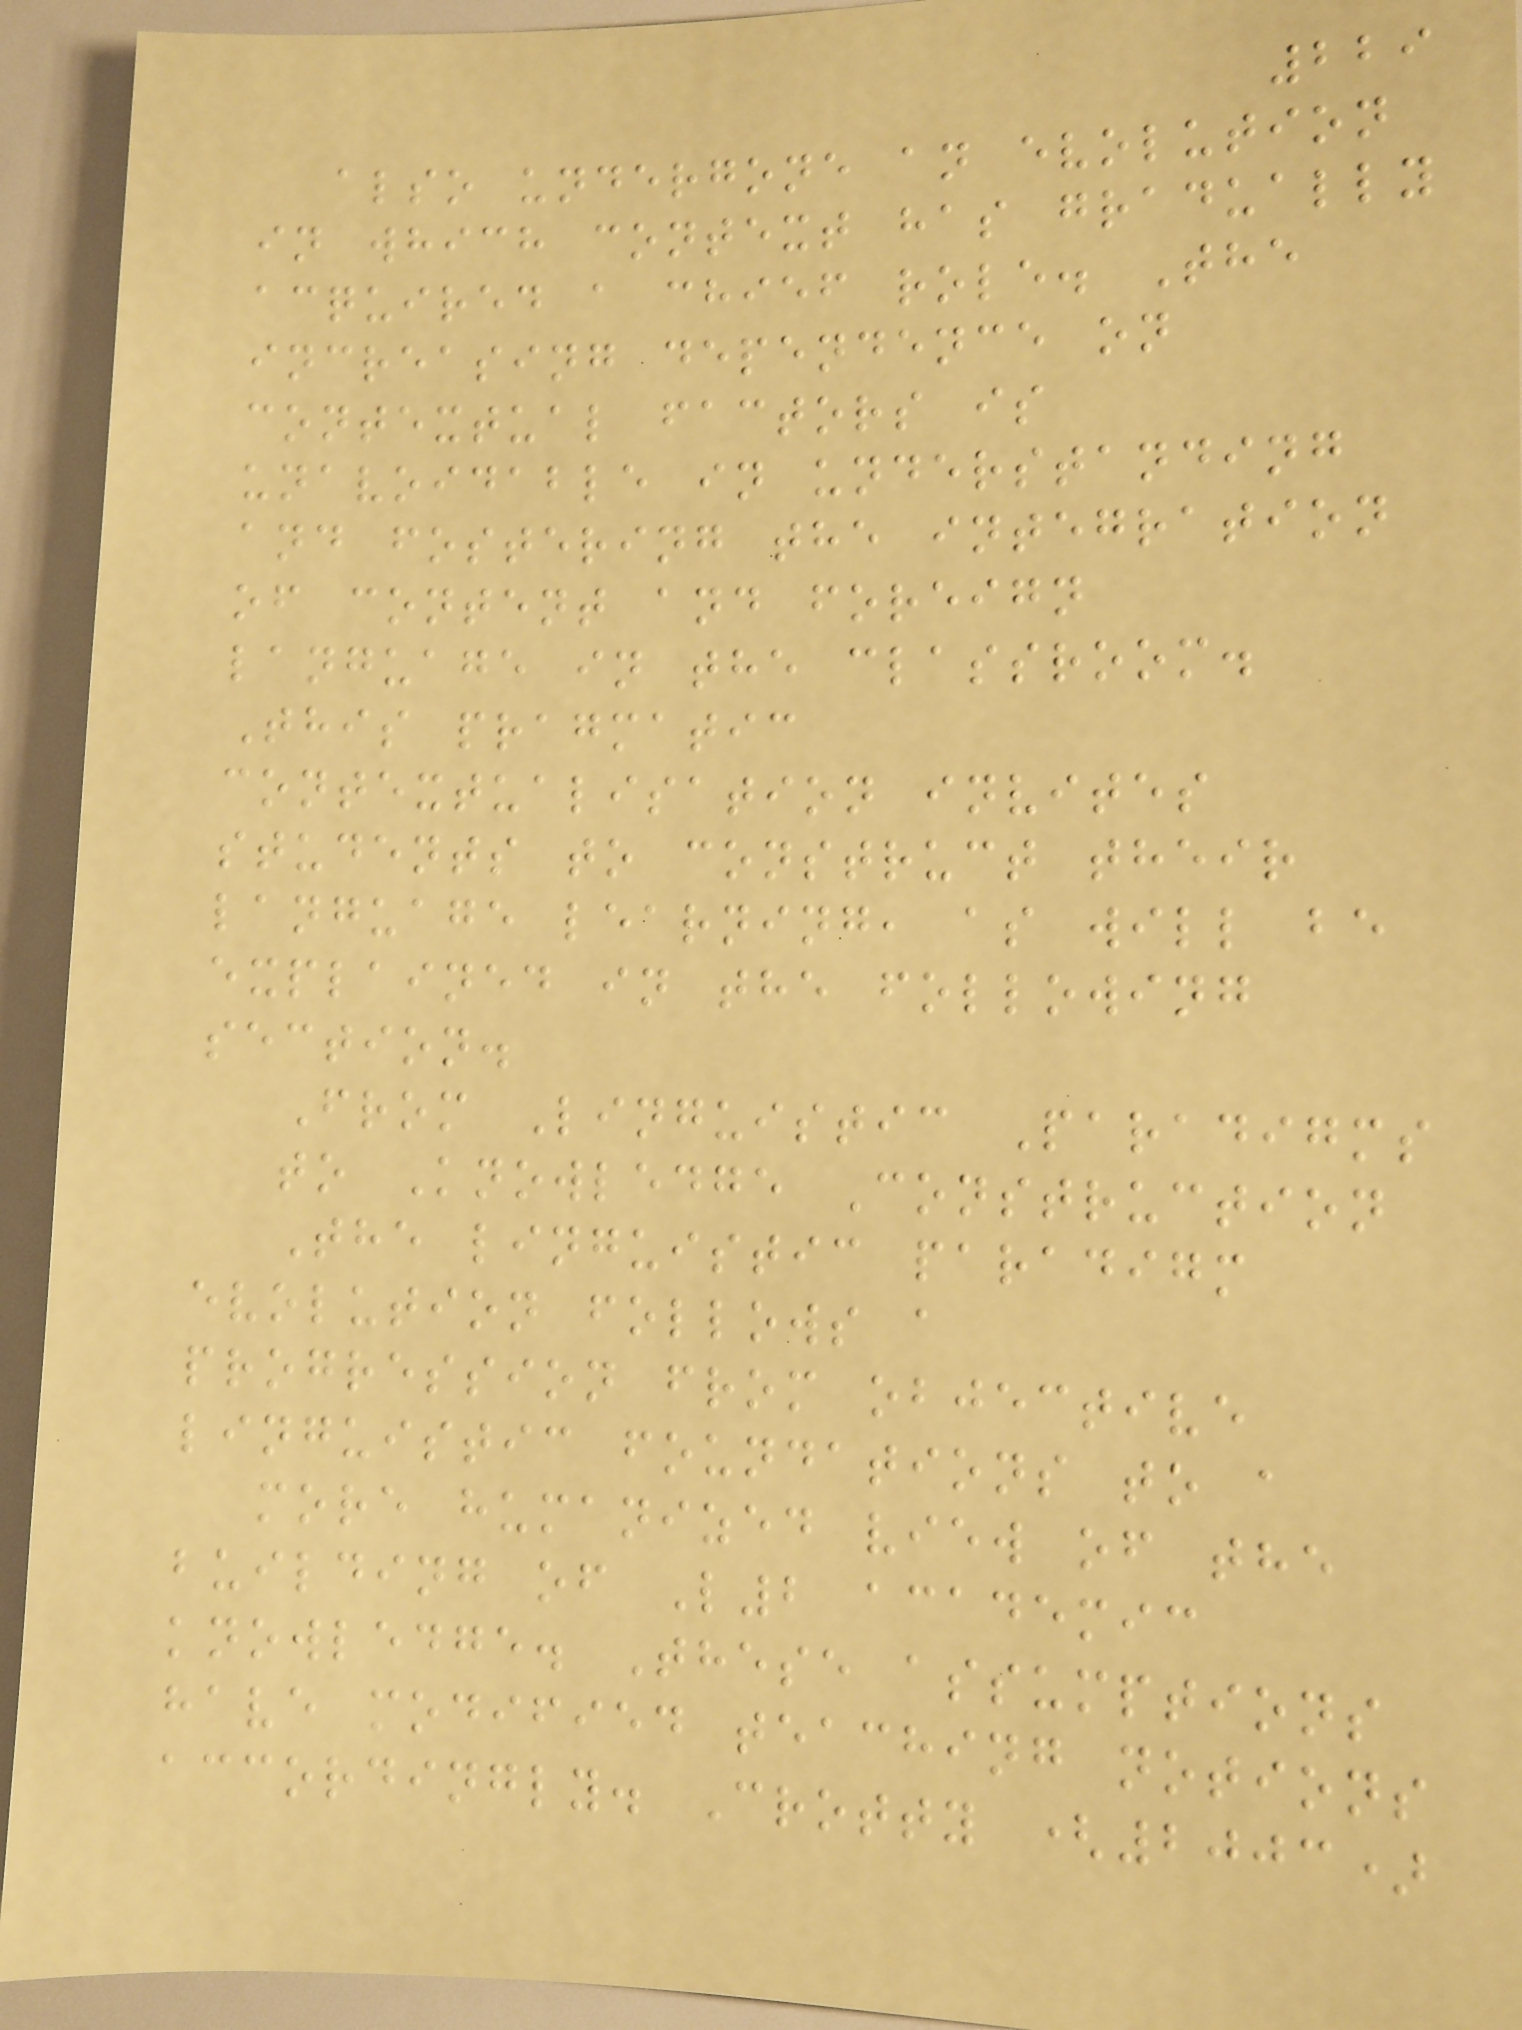229
also undergone an evolution
in which context has gradually
acquired a chief role. The
increasing dependence on
contextual factors is
unavoidable in understanding
and fostering the integration
of content and foreign
language in the classroom.
This pragmatic
contextualisation invites
students to construct their
language learning, as will be
explained in the following
section.
From Linguistic Paradigms
to Knowledge Construction
The linguistic paradigm
evolution follows a
progression from objective
linguistic foundations to a
more humanized view of the
building of L2 academic
knowledge. These assumptions
have modified teaching notions
accordingly. Crotty (2003)
